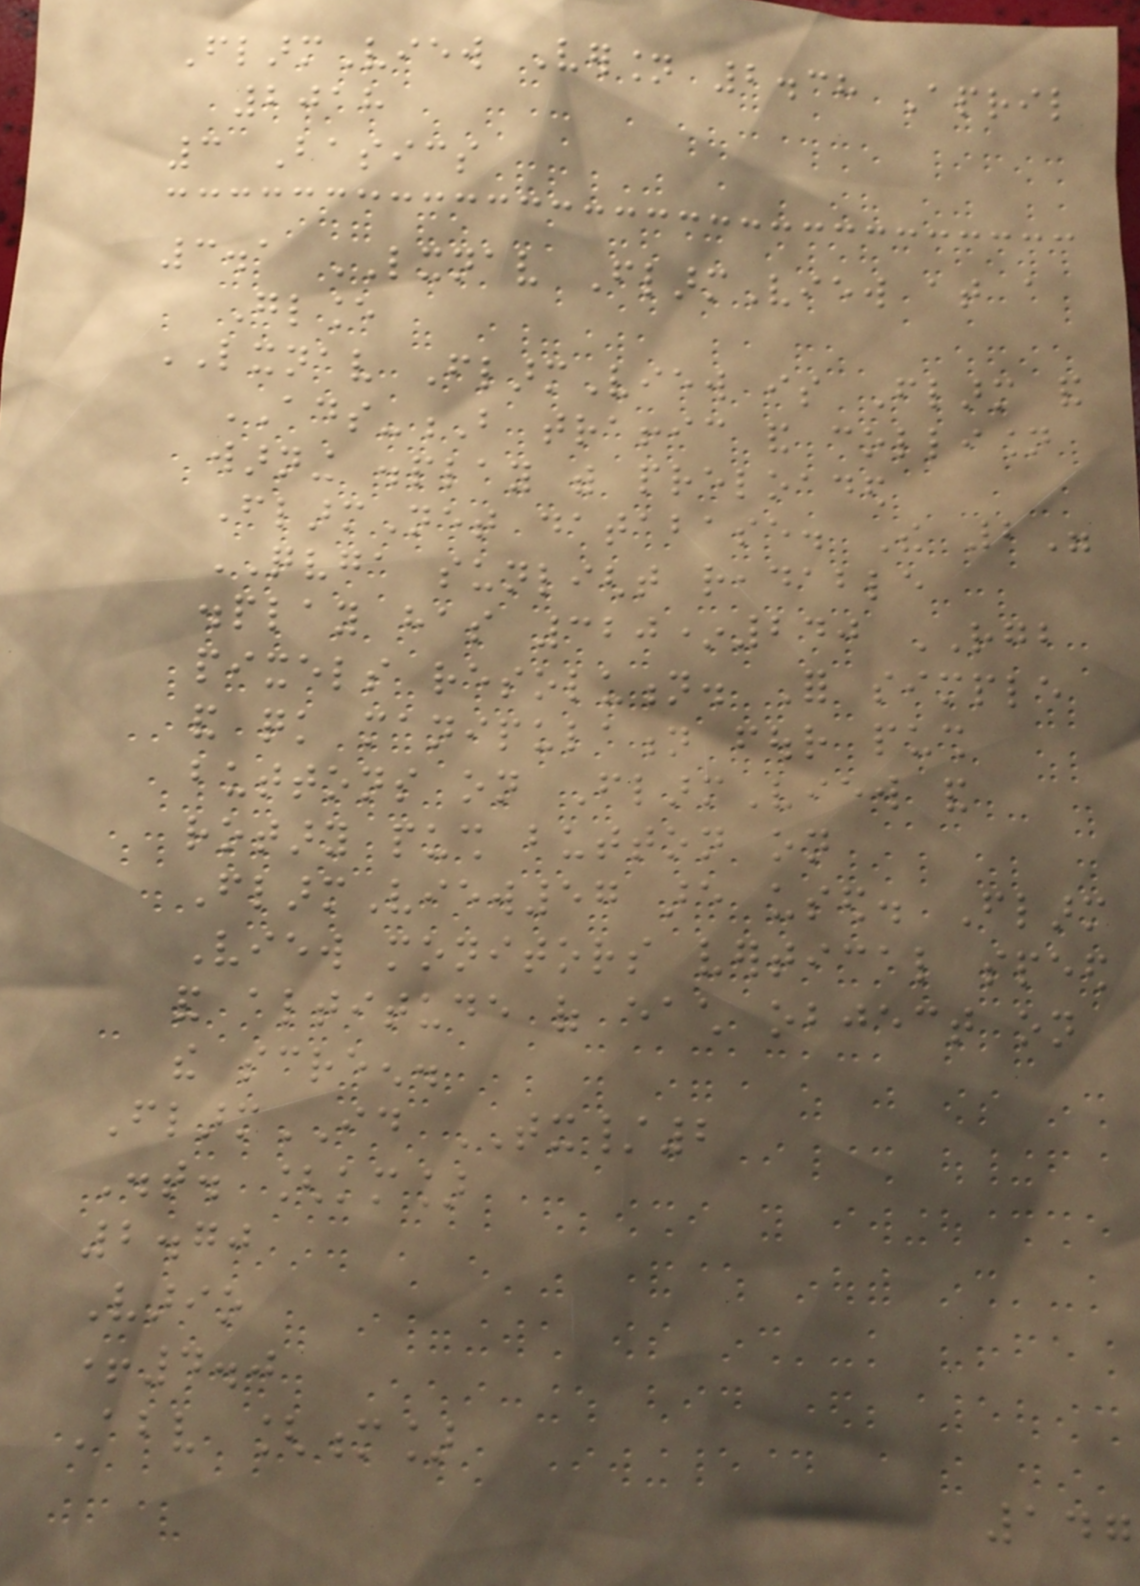FlarmView Version 2.38 April
2018
3 Basics
3.1 LXNAV FlarmView at a
Glance
LXNAV FlarmView is Flarm and
ADS-B traffic and collision
warning display with preloaded
FlarmNet database. The 2"
QVGA sunlight readable
display has 320*240 RGB
pixels resolution. For simple
and quick manipulation four push
buttons on FlarmView and
rotary push button on
FlarmView57 are used. Flarm
View monitors vertical speed
and altitude of each object on
the screen.
FlarmID TX/2
Dist. [km]
2.70
Vario
+4.0
Above [m]
147
